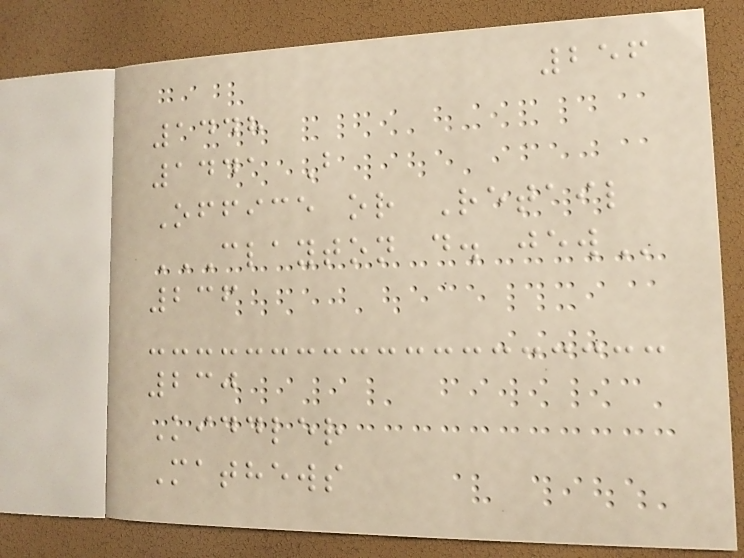256
1448
1441 B
Office or Retail
CLAYTON D. JEW
236
230
Kiddler
Mathews
